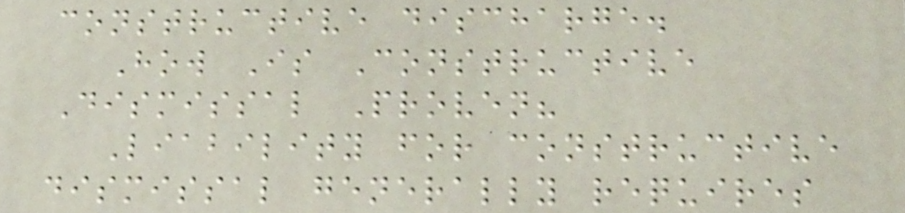constructive discharge.
How Is Constructive
Dismissal Proven?
Liability for constructive
dismissal generally requires
